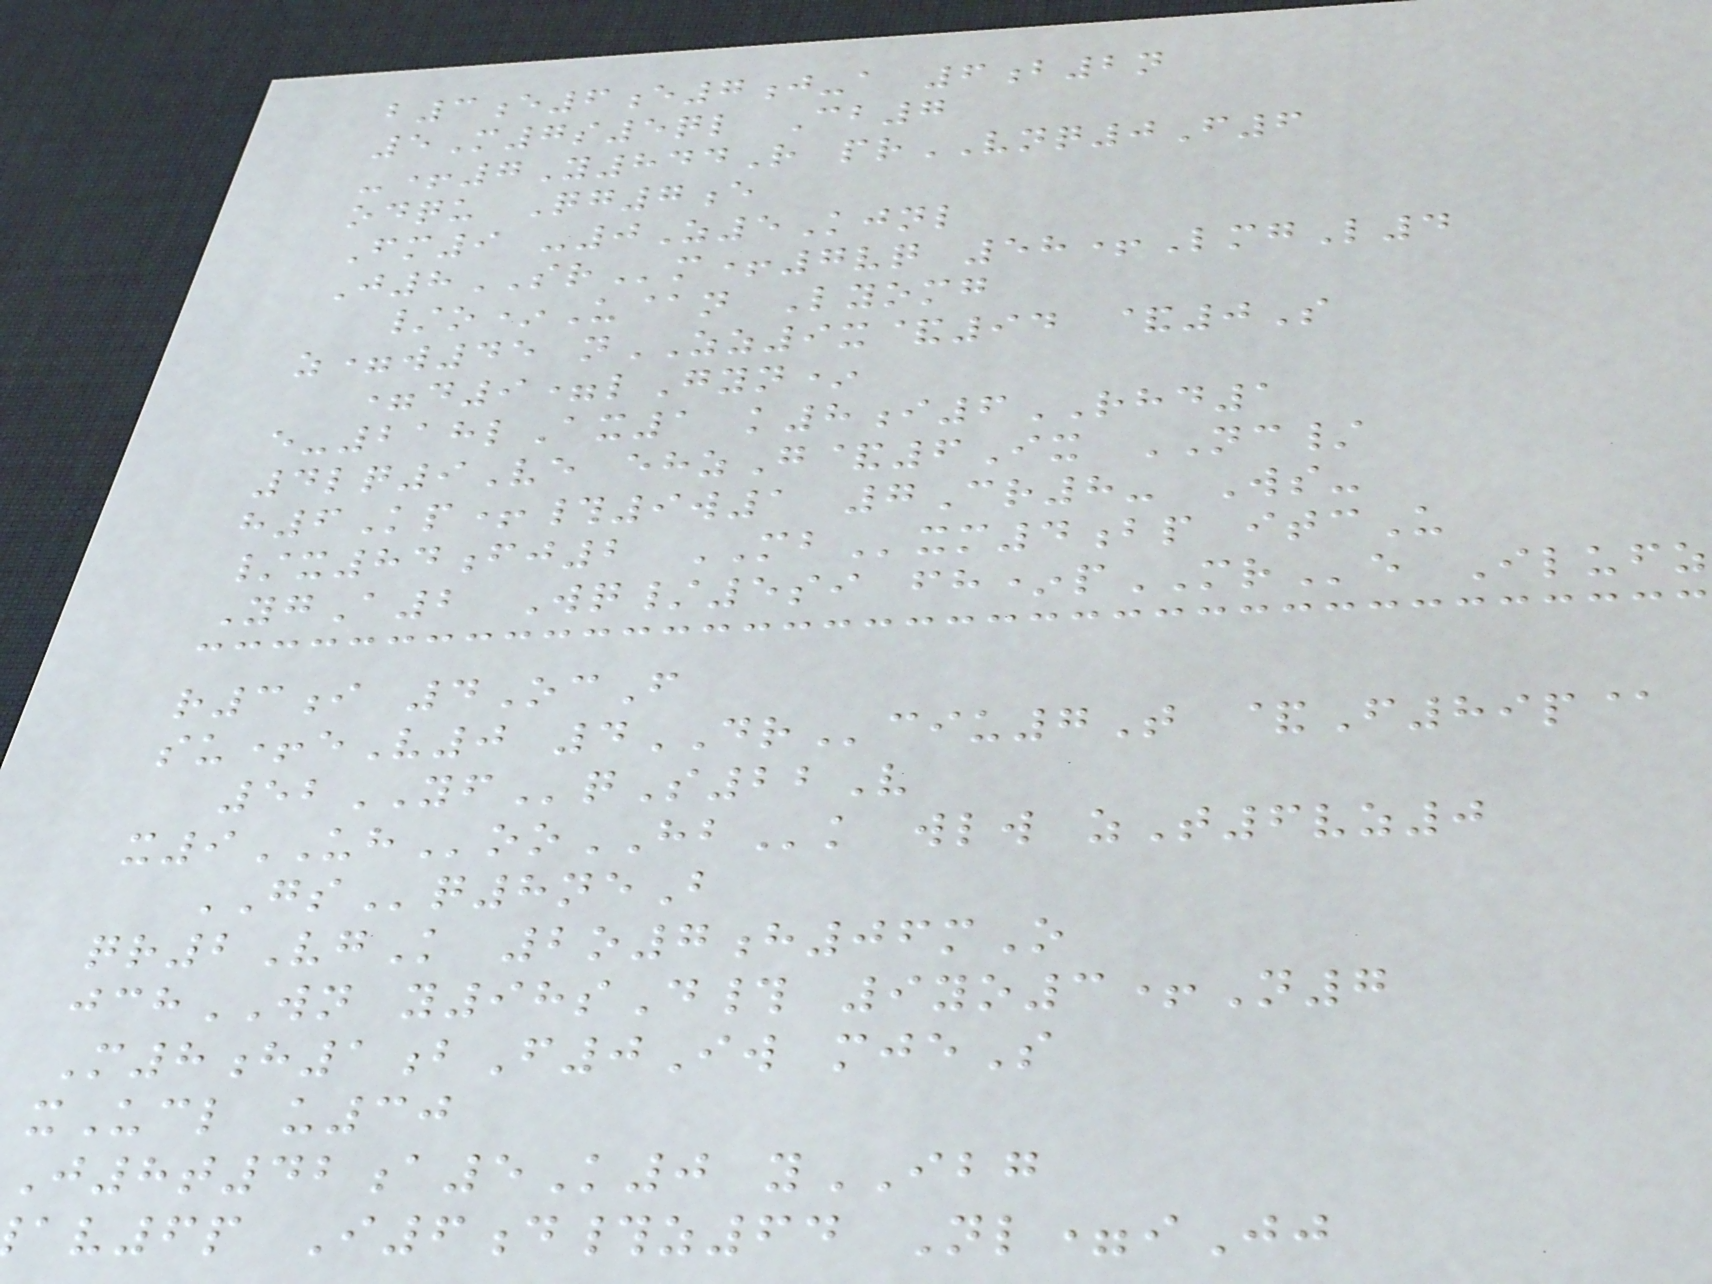b3e6e7j-a 6b2n
5M7s5ql Cb7
-+7Y844R prVNQ0F6
odqu Qg7e
Fm9 -0Z5Kjnl
J8SRm+7vq 58+LmgL4
/o*U@n Lyomg
z=w45 nZZ9x&94 &0S
=d9=lGyn*
e-218lAx1 k8i6RHD1
4lq9Ve ehzG&6Ix NC/
h6Kp+#9w1 7Cr8- Ws-
/x84fj2 MBxm4bp itcU
YgA2 Wq/5si fh*pMRe Ilufz
r3i 4OcF
su+eV0 4DRciu7T &F89p@
52YFqS22V
x9UHooHBk wlw zT6vz0
GSq8neB
qr2VgK 2o7h06mO
jchWN y98sD# 9yo3+N7
M8h1bF0Iw mjeS
xUcl u30
J8t42a5K0 yIBG
v6p I6d#z64 Nl=iJj
